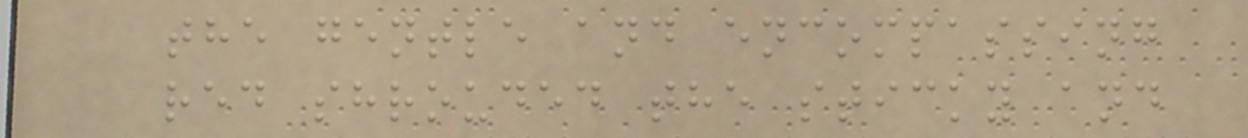the gentle and encompassing
red shrouded the sticky and
